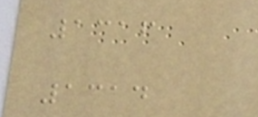1316
1314
